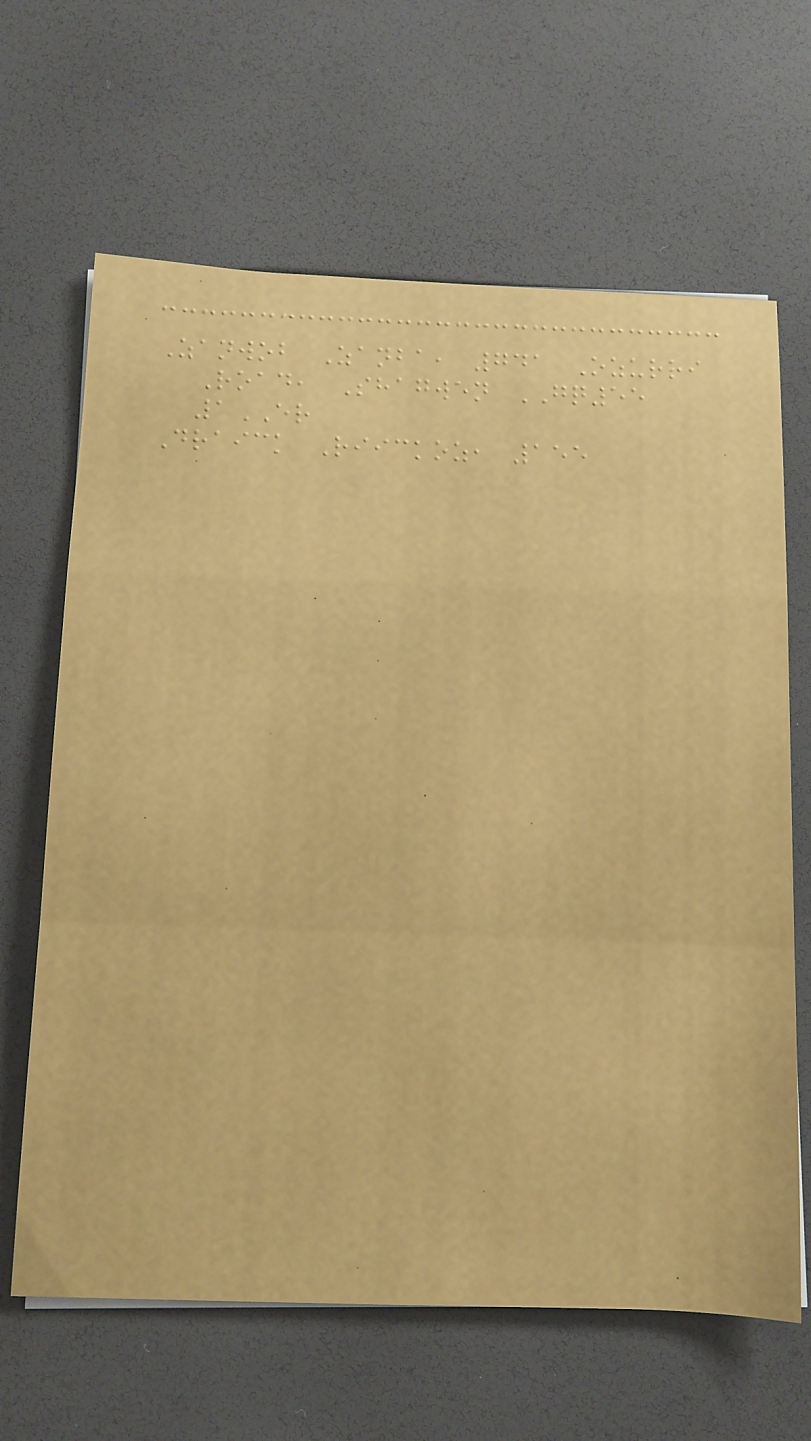Zanwob Zanba, 741 Ozurri
Road, Shagwen GQ55
1ER
Draick Riickoz, 155
